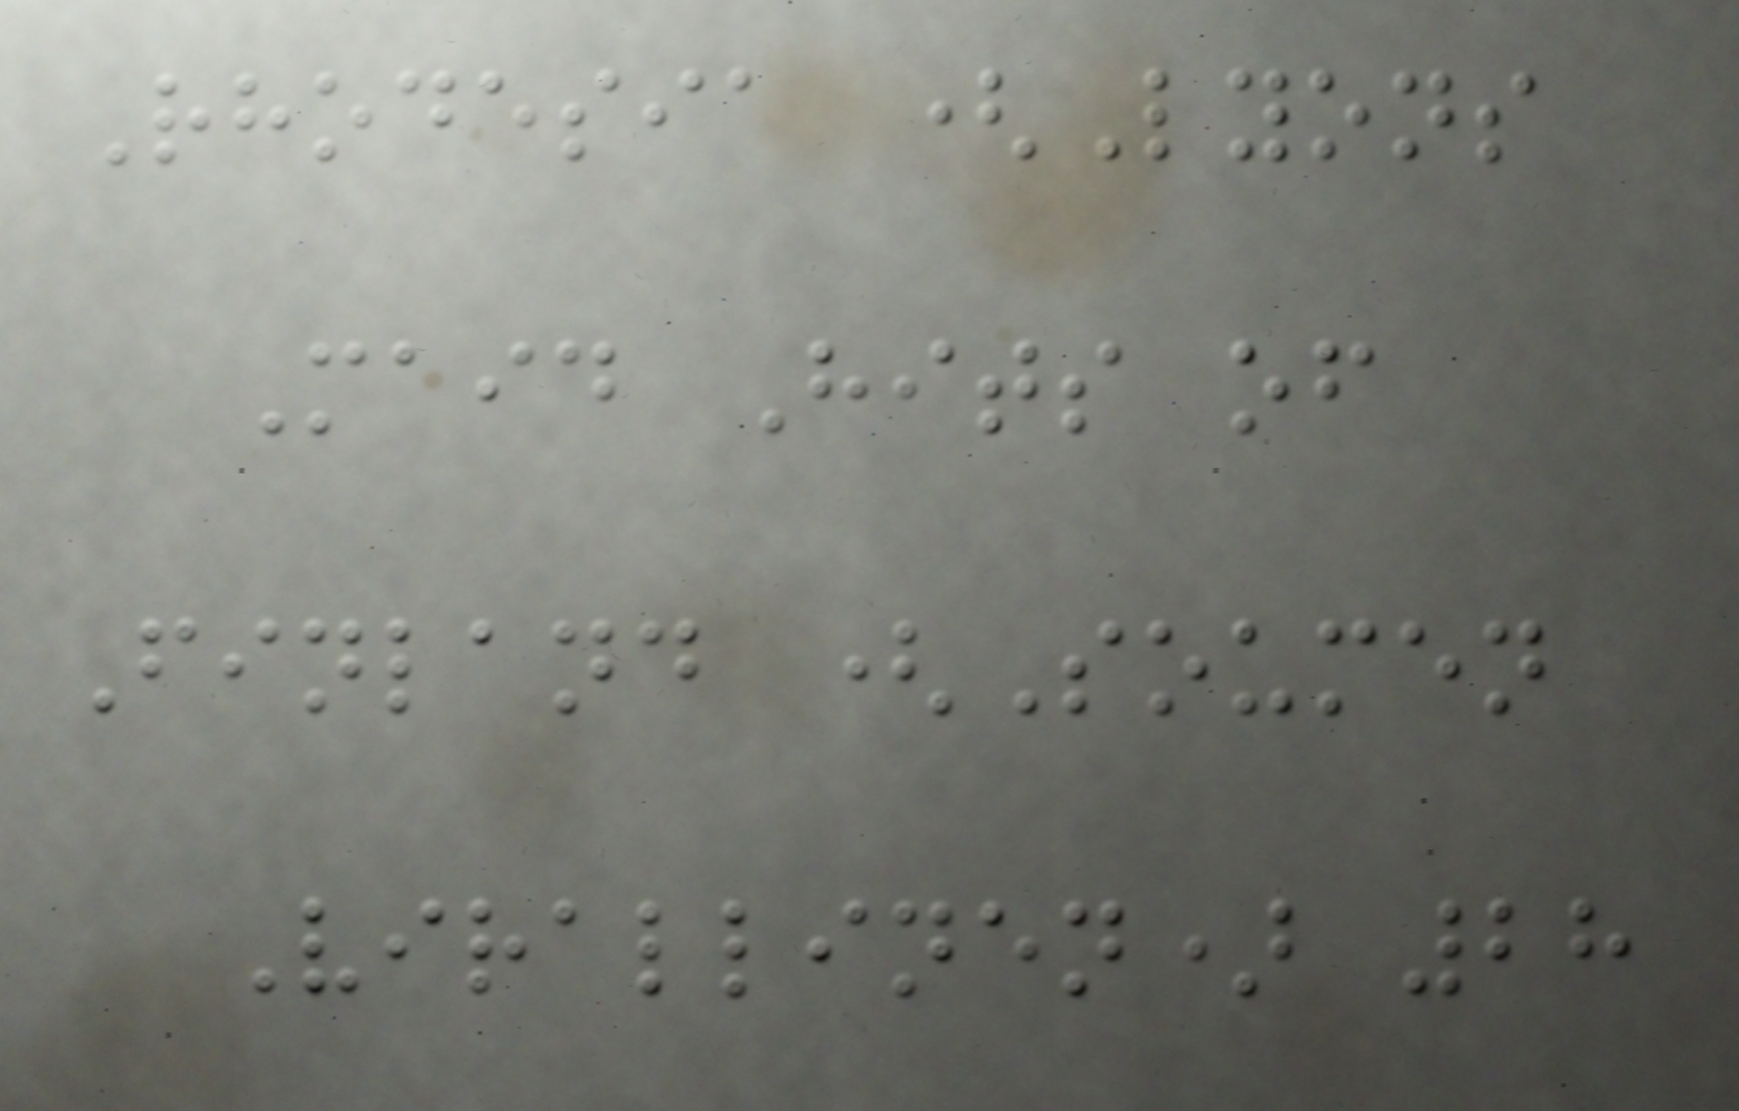Rhodesia (Lyons
Maid Hits of
Finland (Soumen
Virallinen) 28
